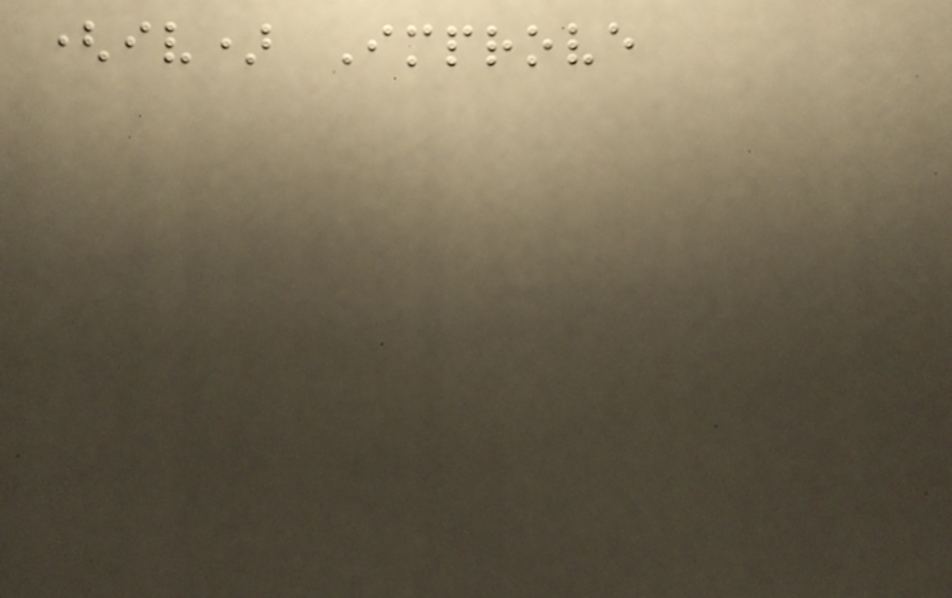(iv) Improve
